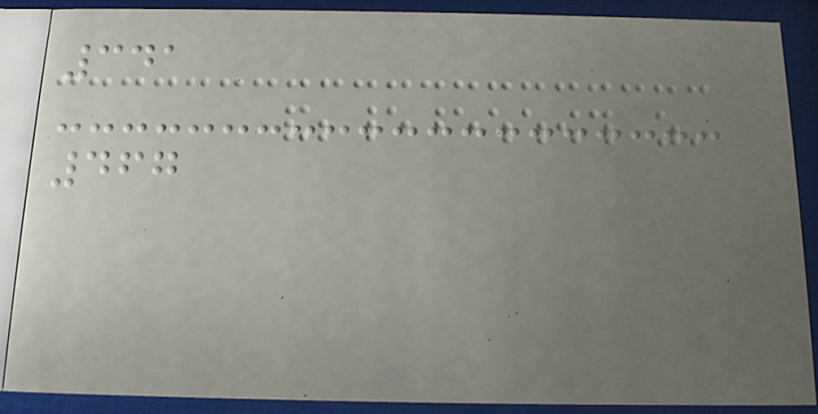341
467
